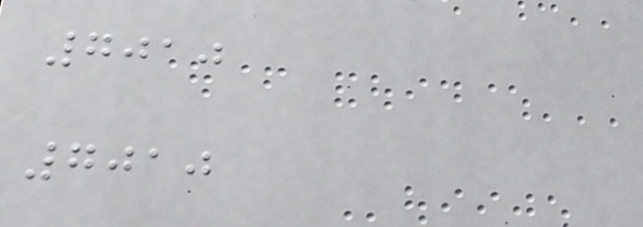7010
7010
